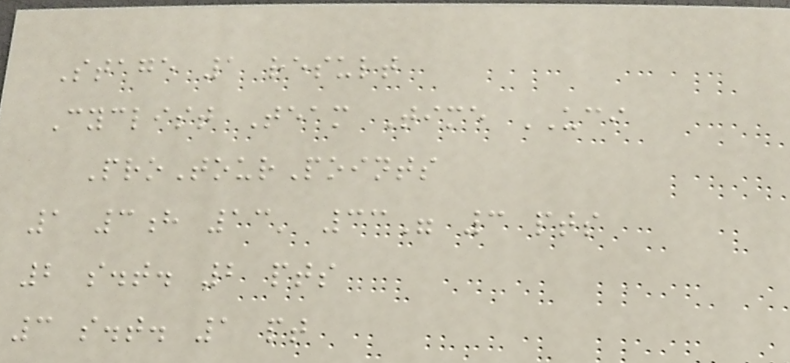Stage 1 result
Cyclist Team Time UCI
ProTourPoints
1 3h 13' 33" 3 pts
2 s.t. 2 pts
3 s.t. 1 pt
